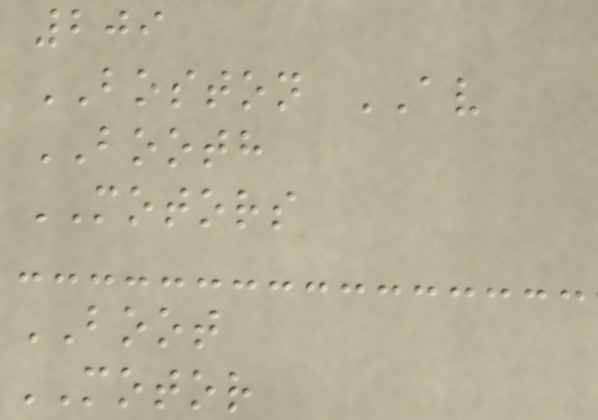209
BOSTON AV
BOOTH
MOTORS
BOOT
MOTOR
